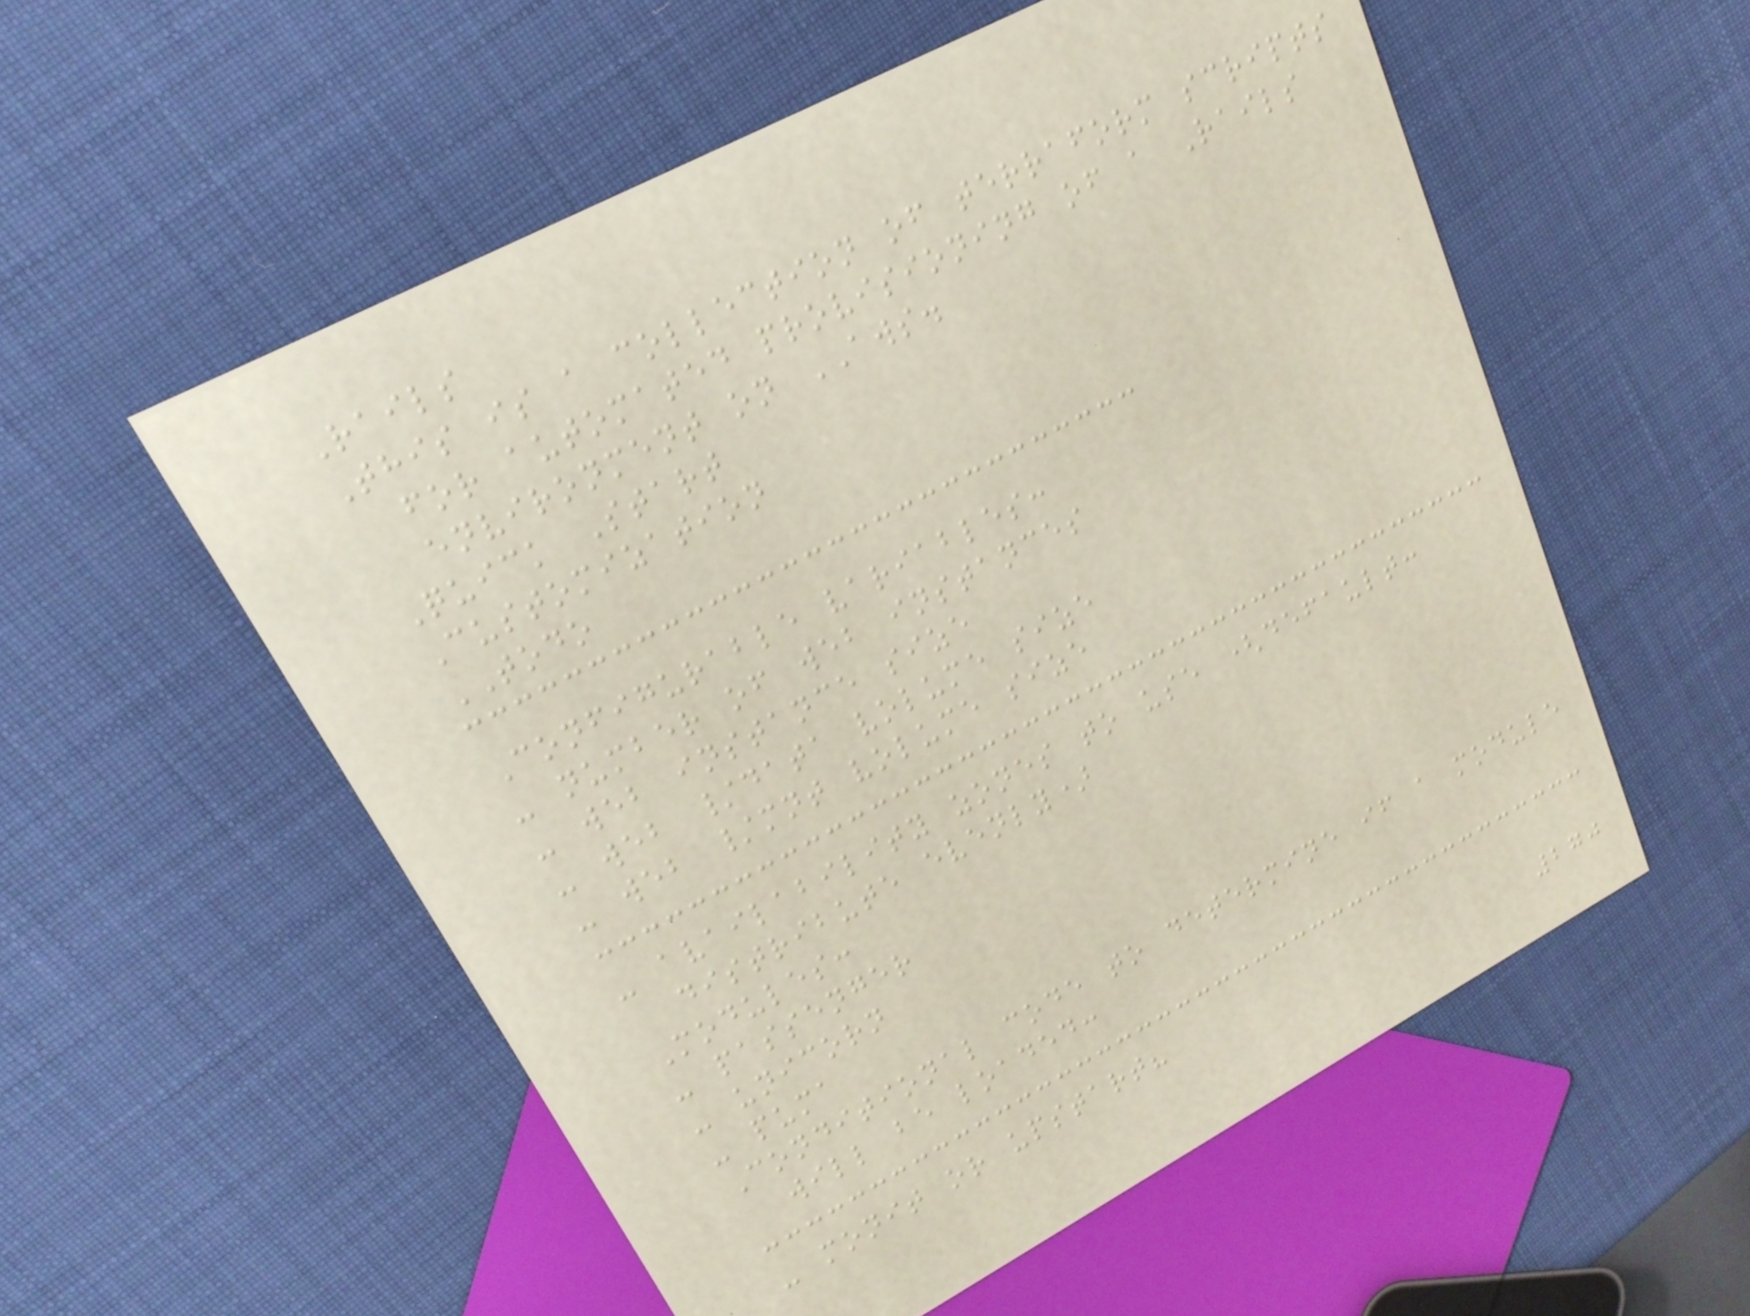Rails
This is a collection of terraform scripts
for automated provisioning of a Rails
environment on AWS.
Quick Start
Customization
TODO
Configurable variables:
- number of web instances
- web instance size
- web /data volume size
- web /mnt volume size
- availability zones to use (default:
distribute evenly)
Modules:
- passenger
- unicorn
- puma
Conditional code to determine if a module
will be loaded:
- monit or upstart?
270
